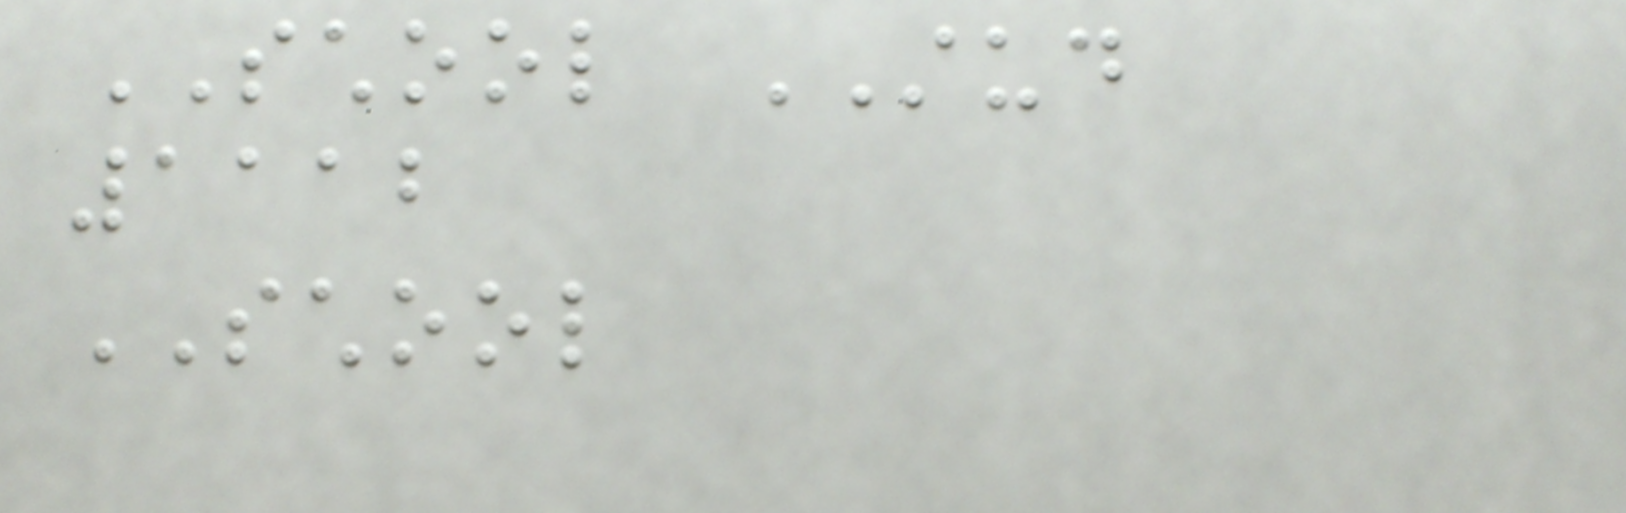SCHOOL STUD
1112
SCHOOL
